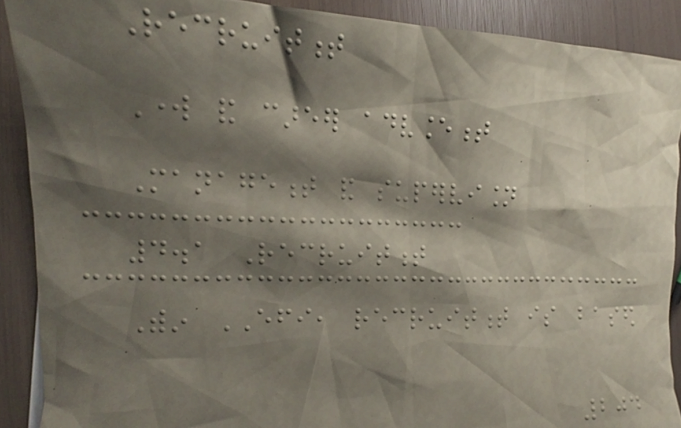Recruitment
Work and career advancement
Management and supervision
4.1 Recruitment
Within EFI, recruitment is based
204
